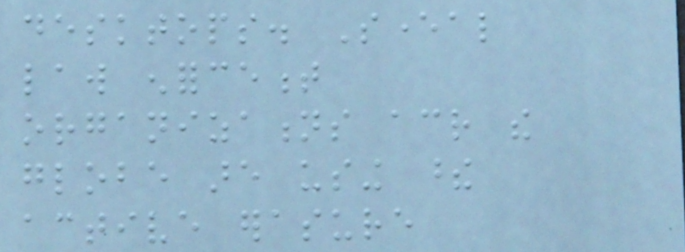desktops. Several
law enforcement
organizations across the
globe are using these
active erasure
